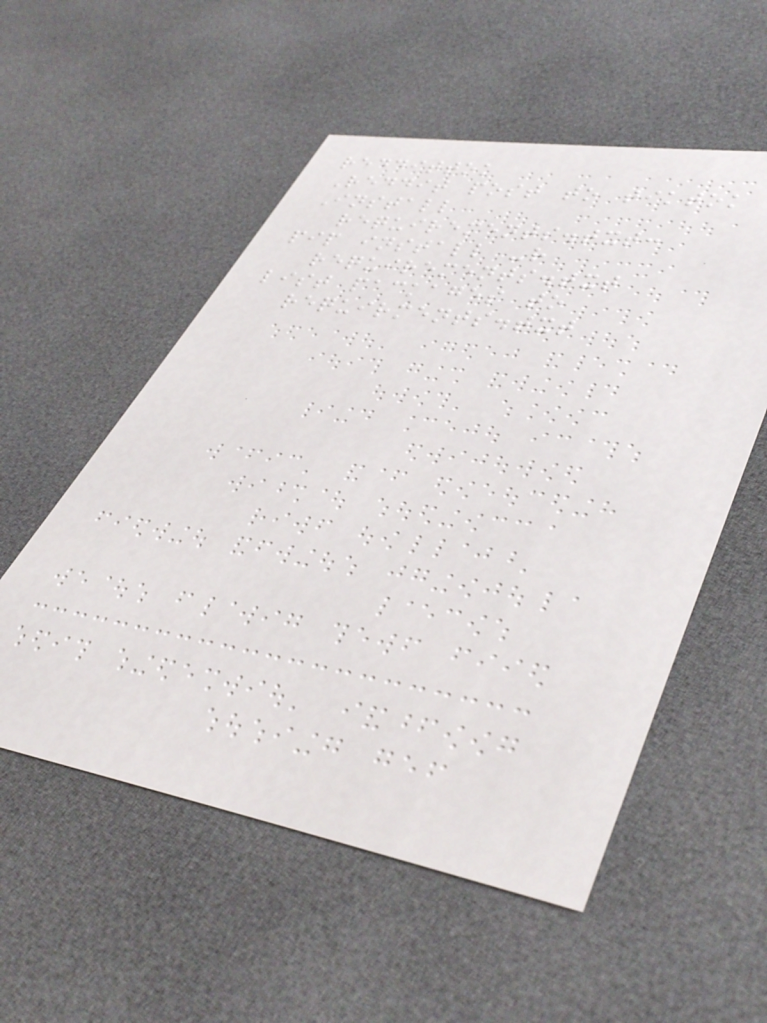reddittok
Reddit post to tiktok
Install
requirements.txt:
pip install -r
requirements.txt
list packages to
requirments.txt
